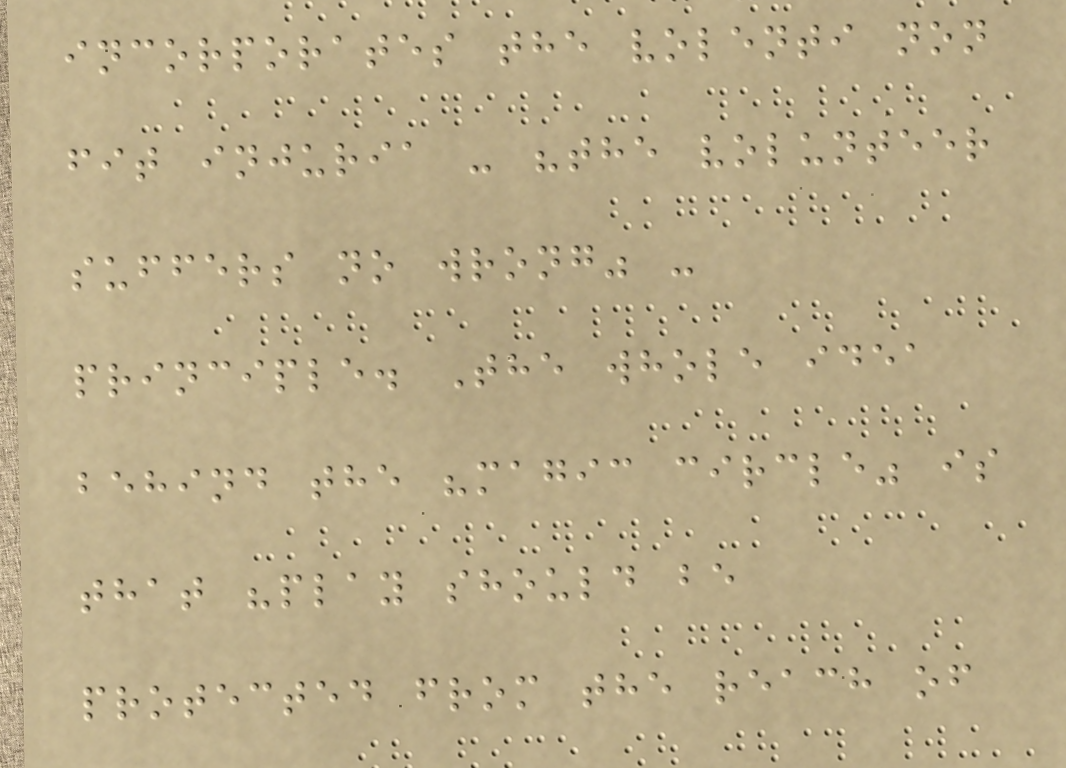incorporates the volenti non
fit injuria - "the volunteer
suffers no wrong" -
principle. The whole idea
behind the "magic circle" is
that "play should be
protected from the reach of
